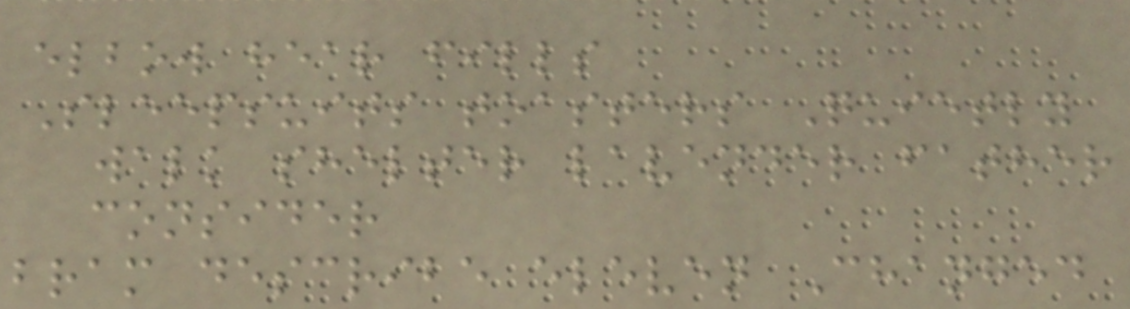elbow hear fills
Sleepsuits toasters Quietly
walk shelter lavender father
consider
bram describe eleven Changed
